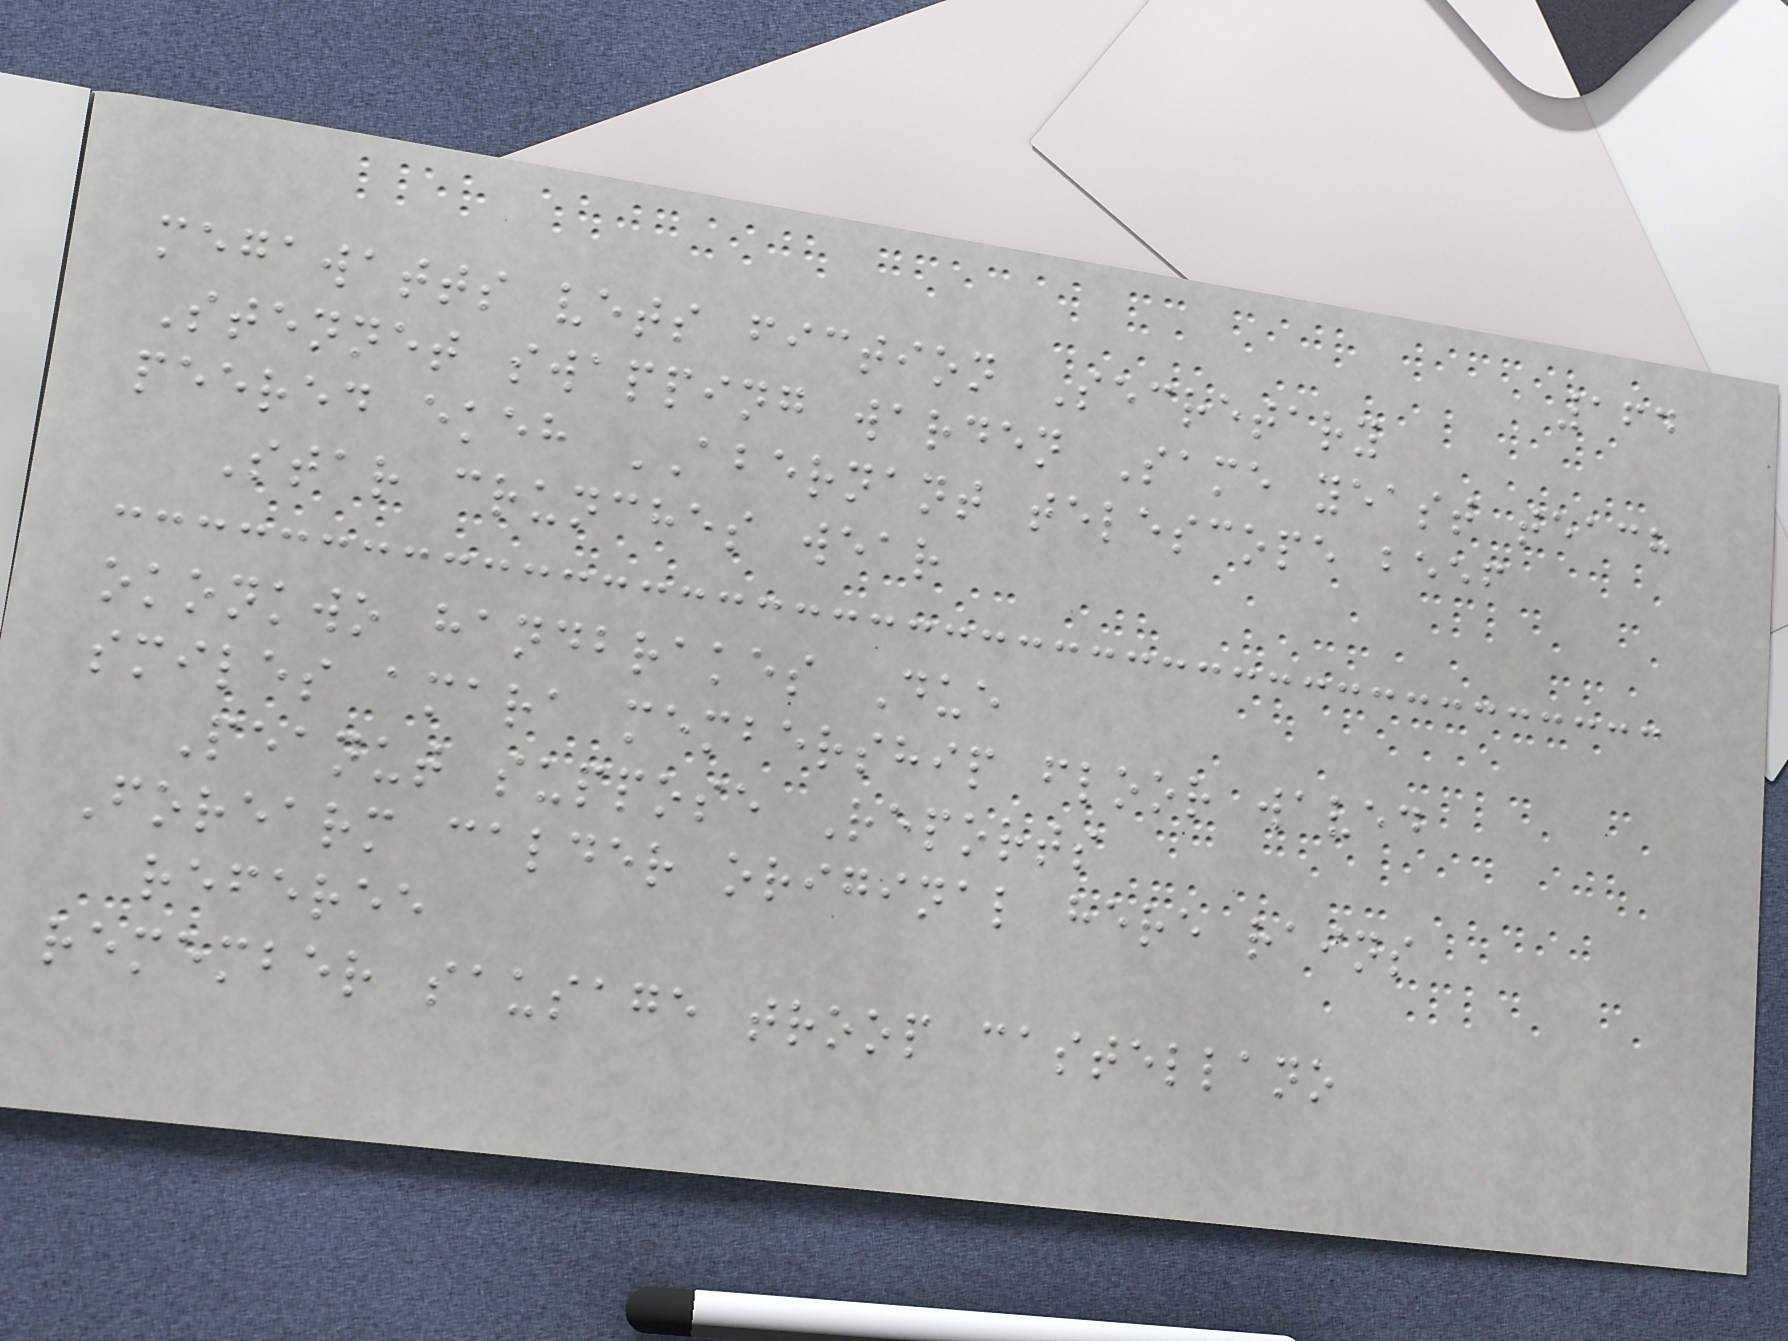164
megawatts vets fiction Secretary
Stennet swapping warden Same yeast teach
peered ekeh ABERNANT telescope beef
Star crunches wear
okonkwo handbrakes Due
smiles amara membership floor waved
Peanut suppose Reports
Forearm calder original here rains
referee
remember sausage troop castellano
